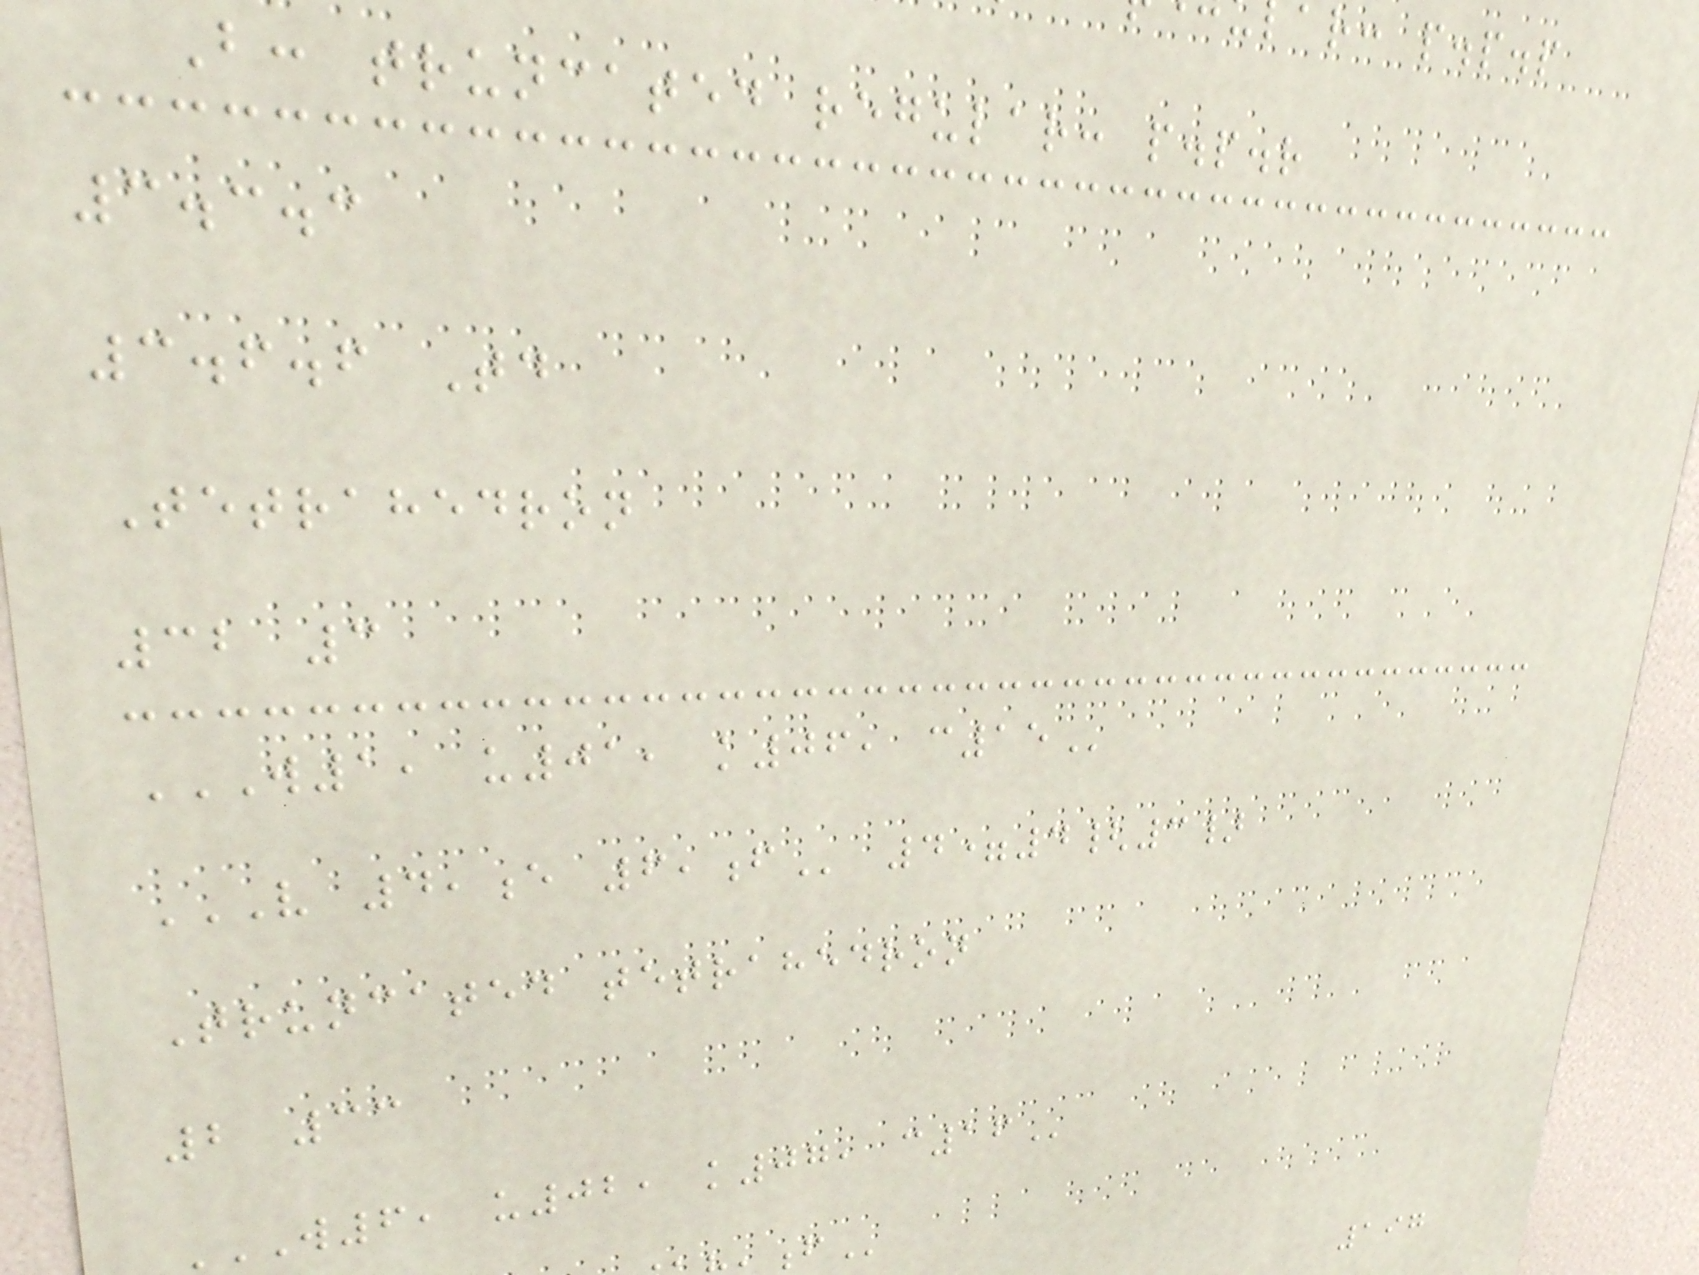B: truncated regular: p.p.r
3.3.3
3.6.6 Td
Tetrahedron
32 3
W1, U01, K06, C15
V 4,E 6,F 4=4{3}
Truncated tetrahedron
2 33
W6, U02, K07, C16
197
